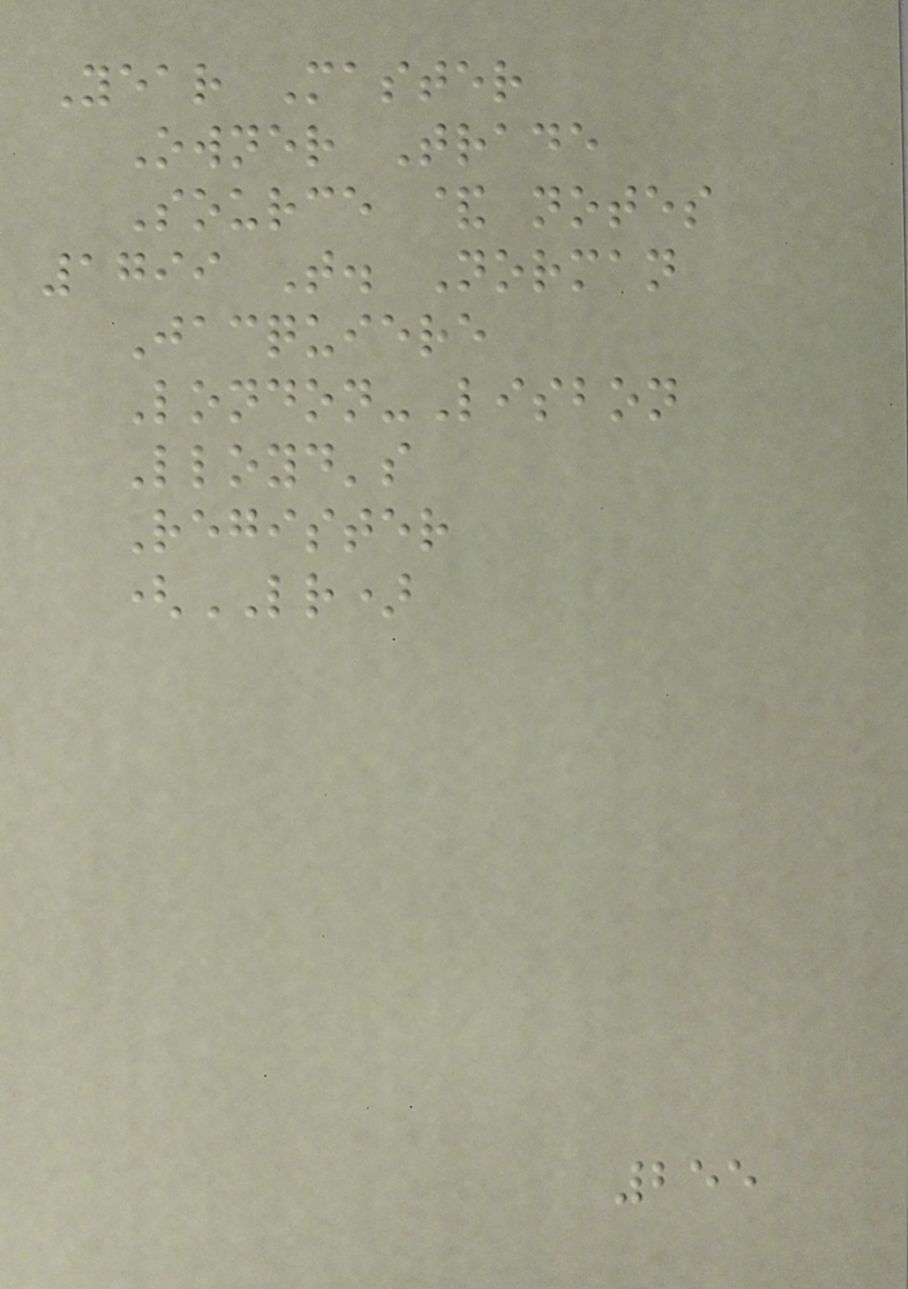Year Master
Owner Trade
Source & notes
1799 T. Norman
Jacquiere
London-Lisbon
Lloyd's
Register
(LR)
255
